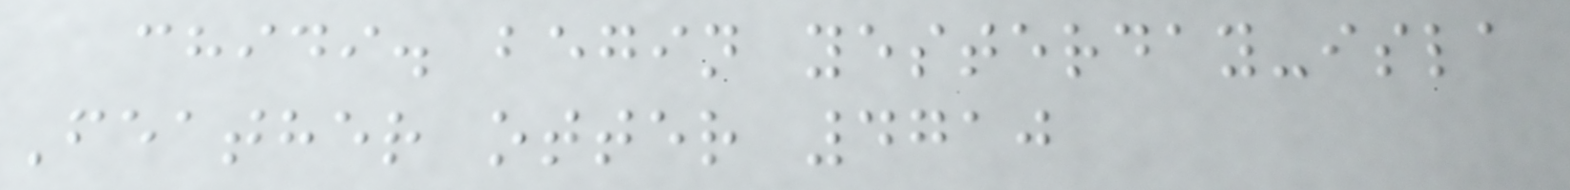chidi. begin yesterday-isla
Feather otter 4710
